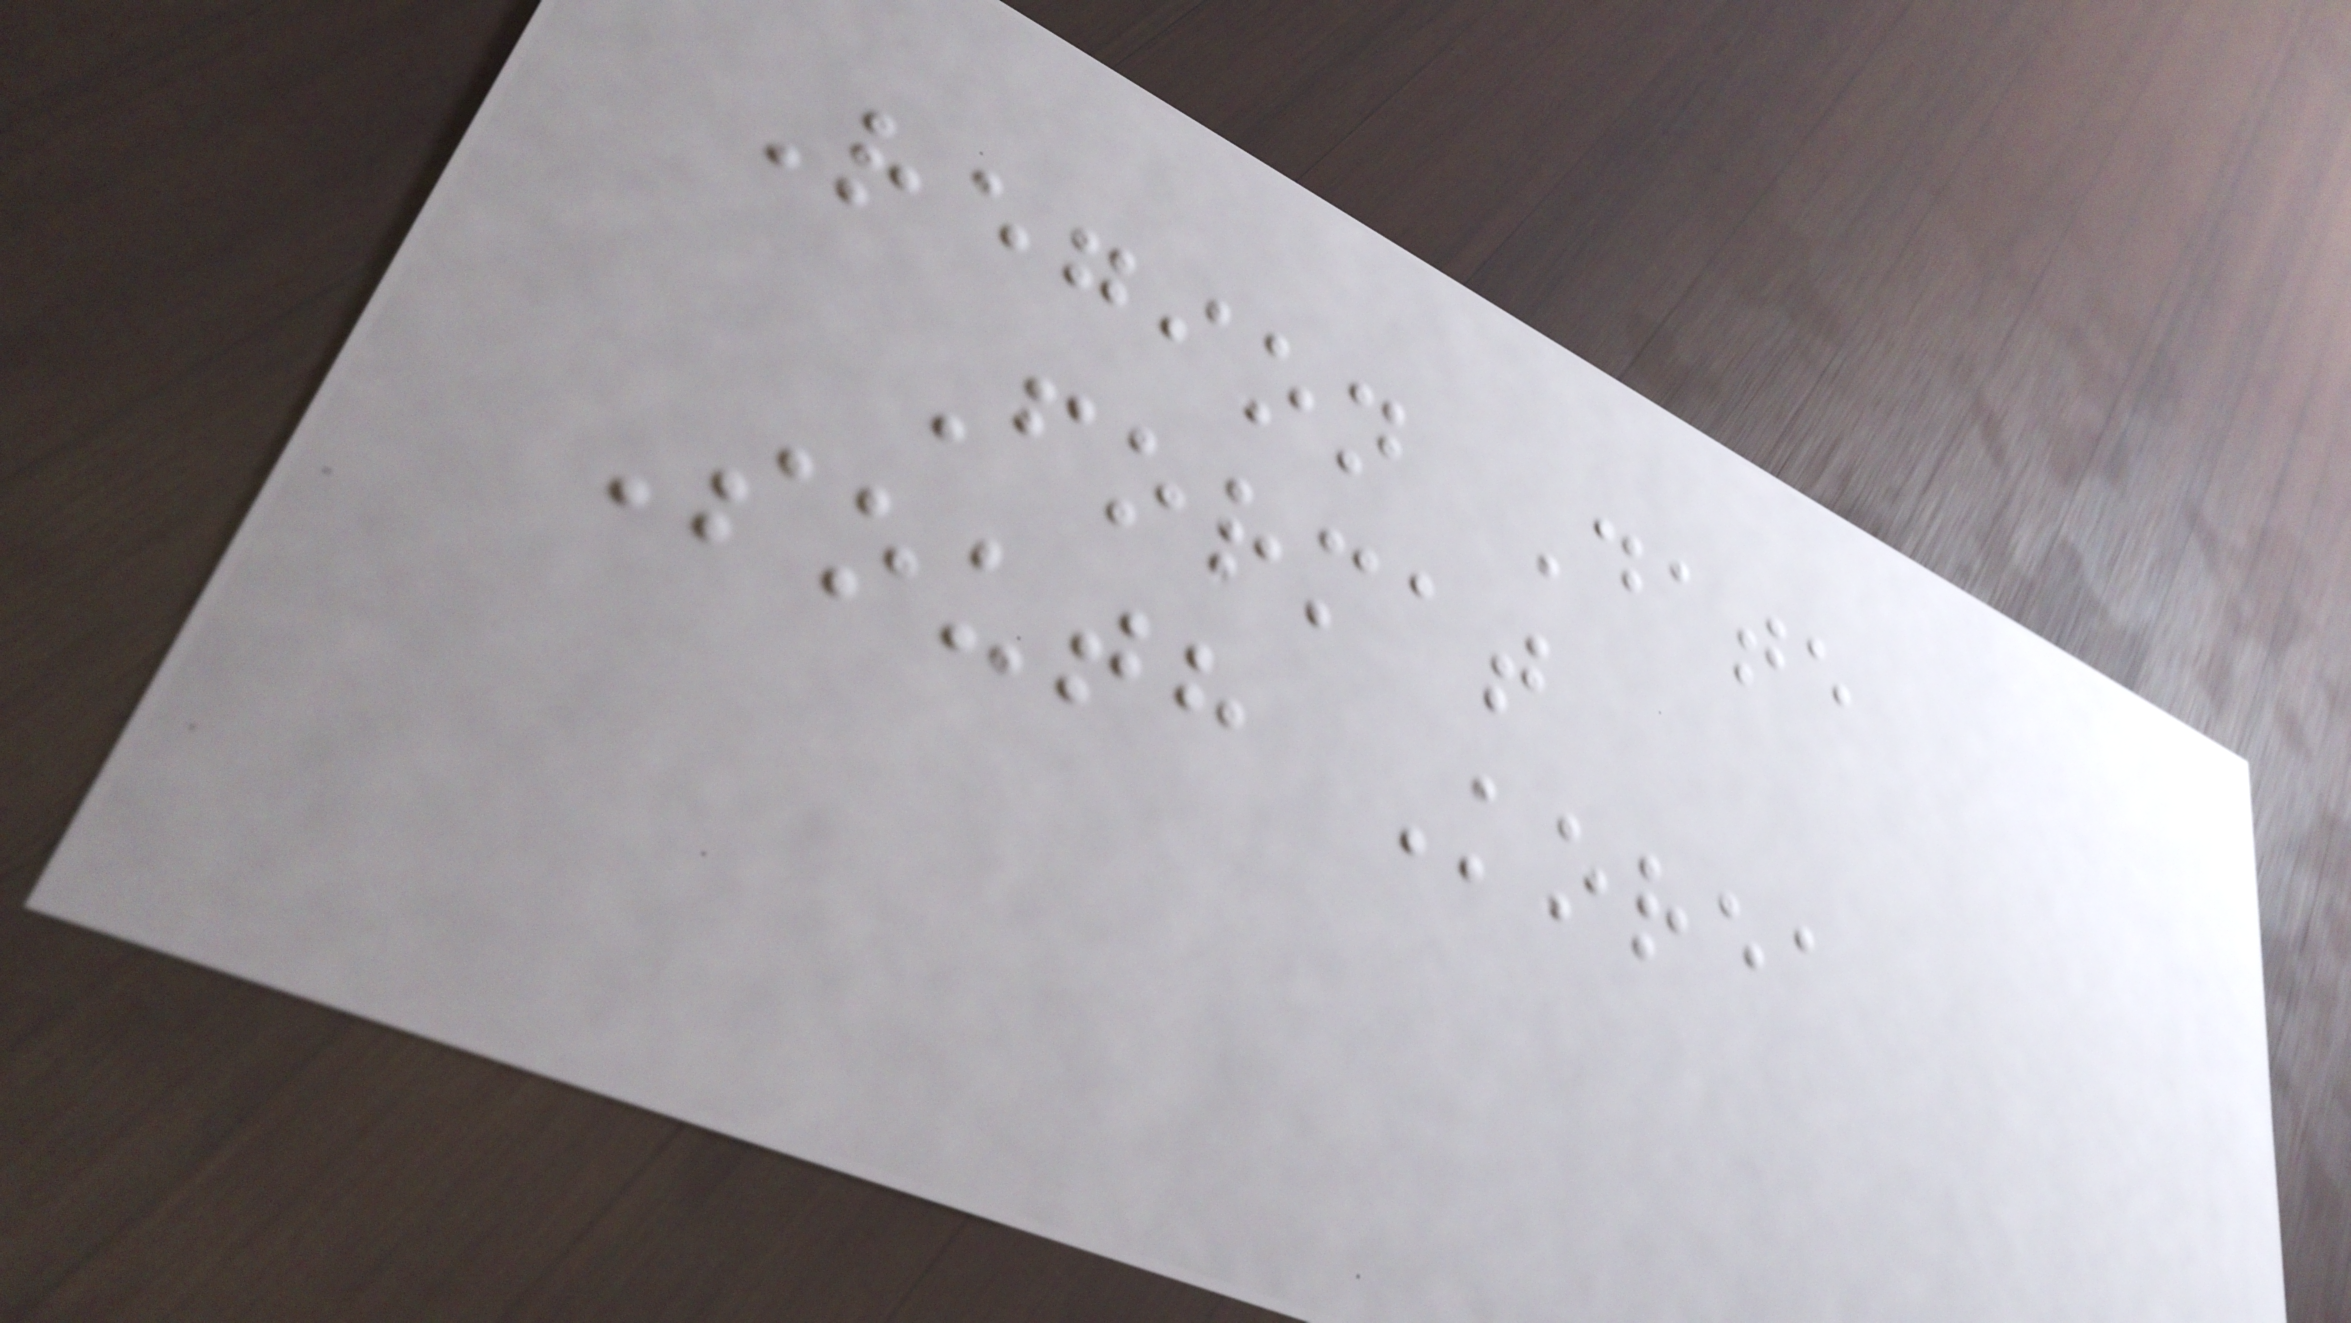Region Date
Format
South Korea
